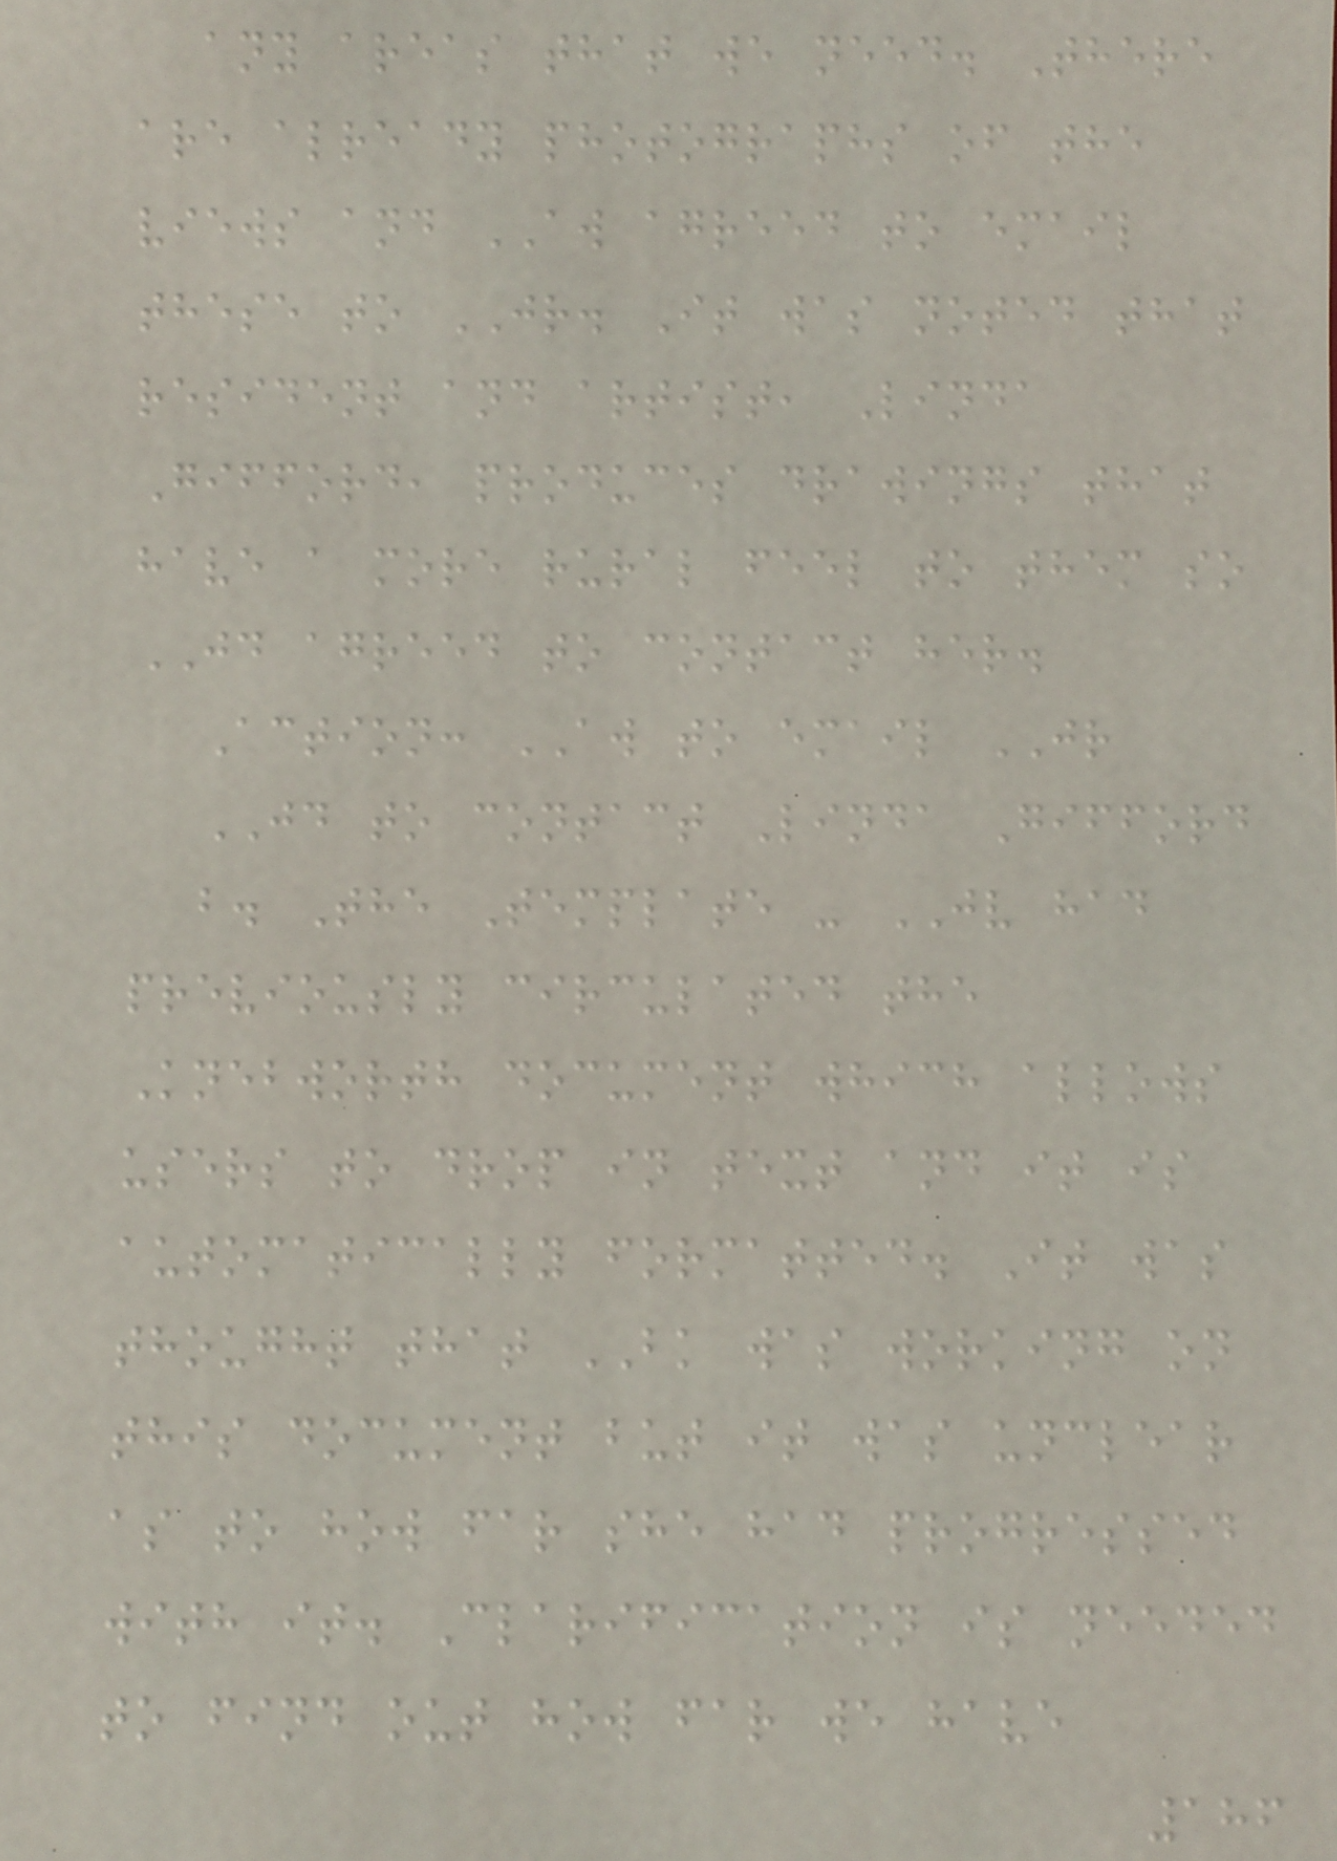any areas that we need. There
are already photographs of the
views and AW agreed to email
these to JR. It was noted that
resident and artist, Linda
Gifford, produces drawings that
have a more rural feel to them so
JD agreed to contact her.
Action: AW to email JR
JD to contact Linda Gifford
b. The Template - JV had
previously circulated the
Knebworth document which allows
users to drop in text and it is
automatically formatted. It was
thought that BK was working on
this document but it was unclear
as to how far she had progressed
with it. Clarification is needed
to find out how far we have
186
